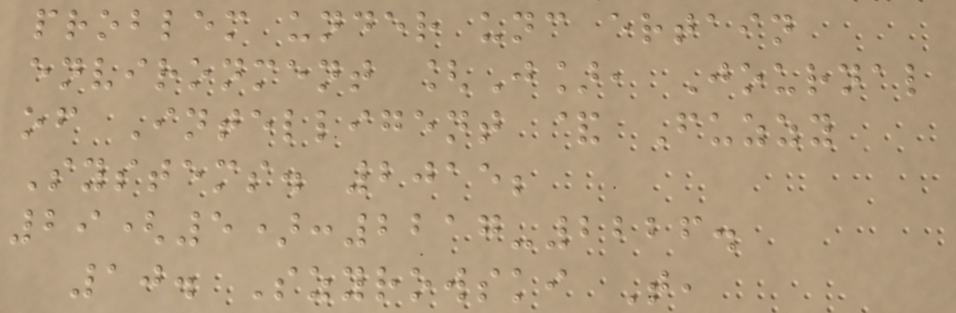problem under unc ertain
environment [J], Journal
of Intelligent & Fuzzy
Systems. 2015;
29(5):2217-2226.
10. Szyrowski T,
